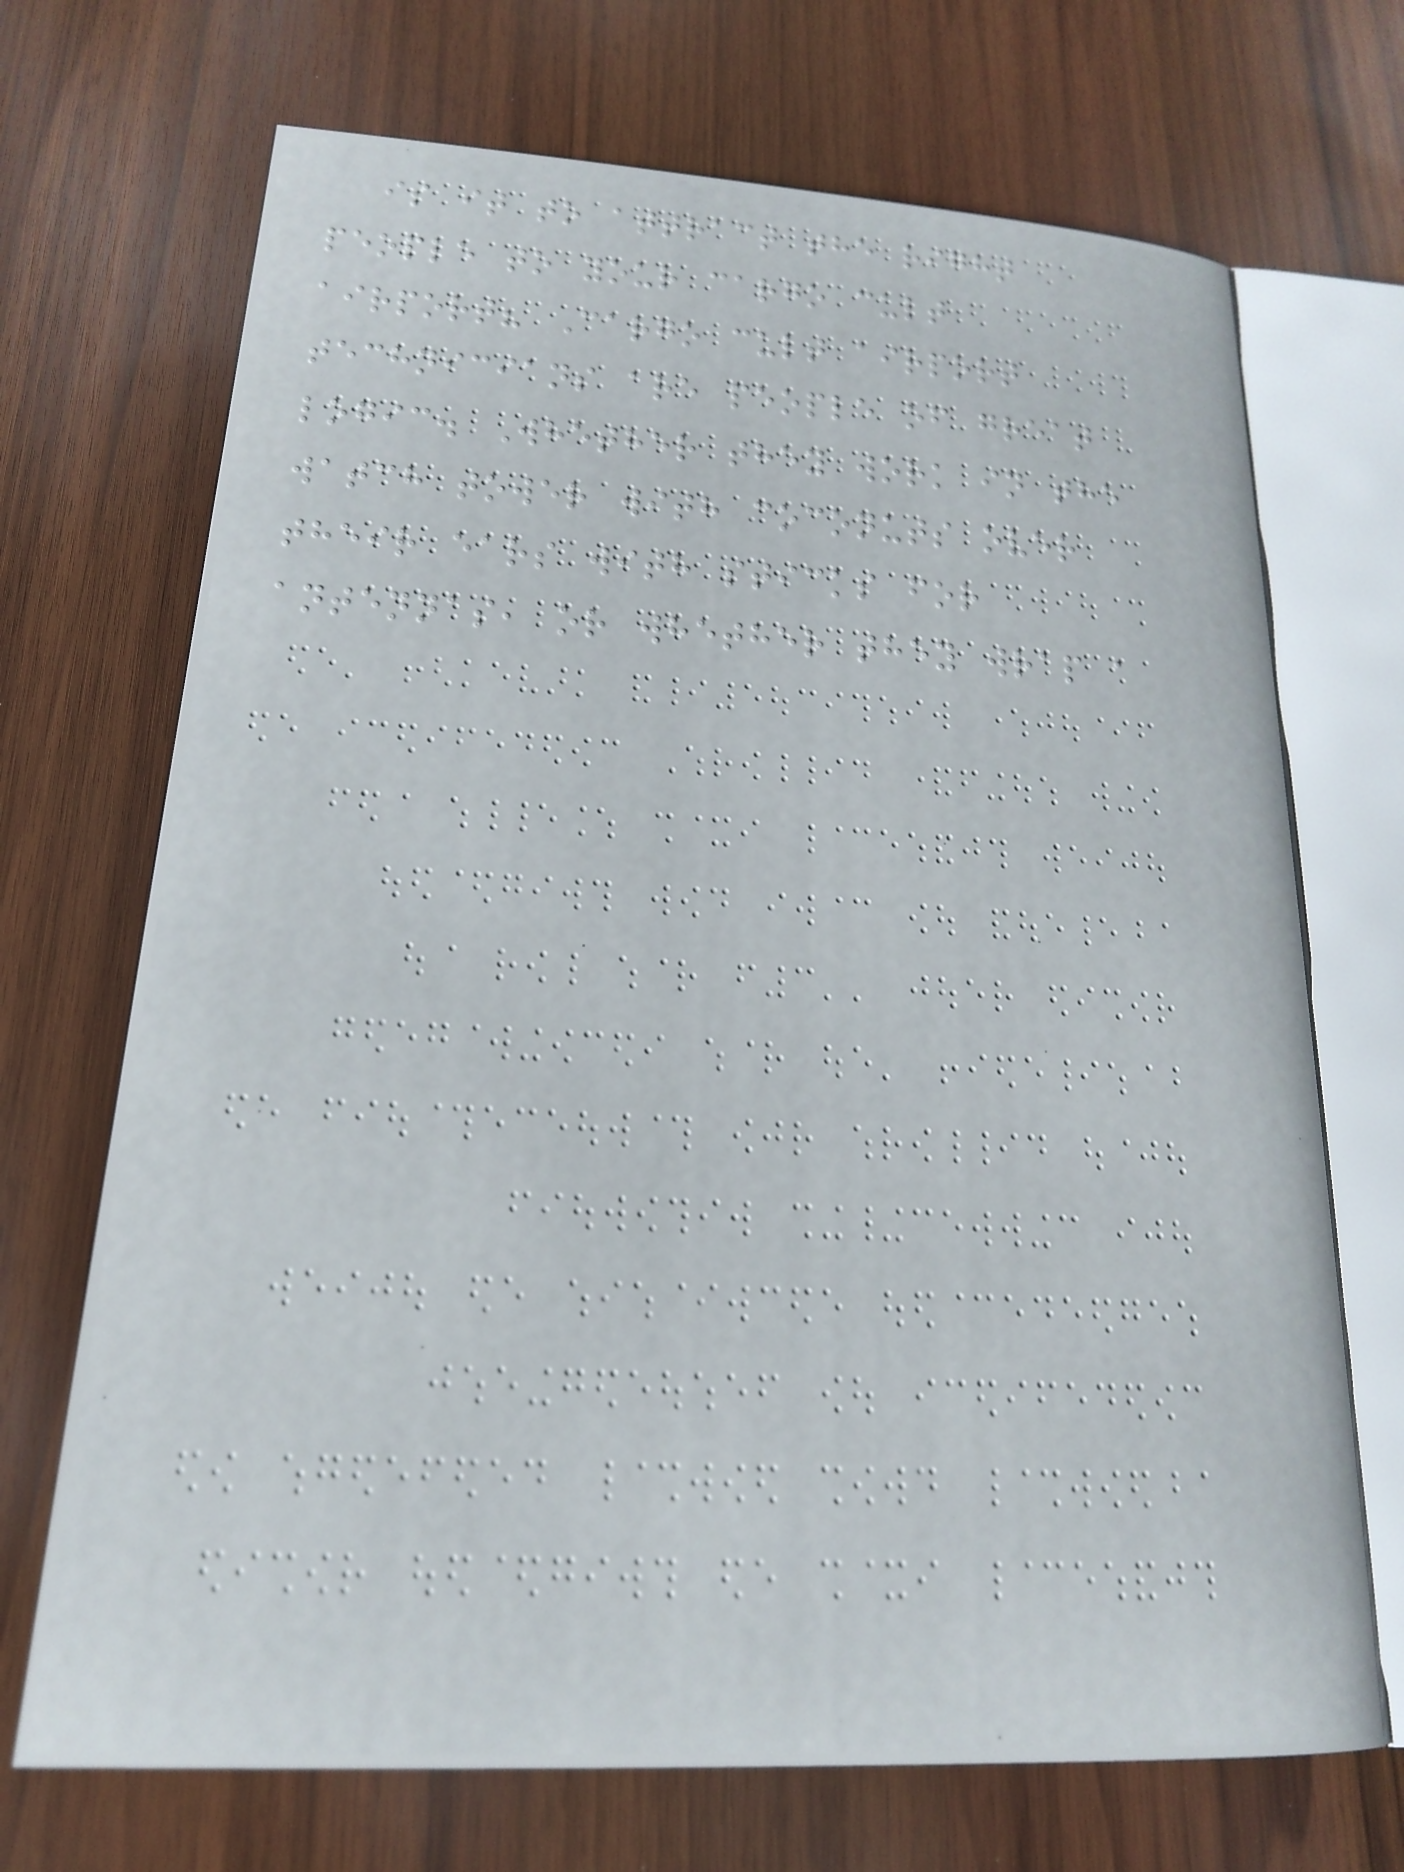is it to attract the right
people to your cargo cult
airport? Cargo cult airport
technicians are people of great
logic. Whether they work in the
watch tower with coconuts over
their ears with sticks for
antennas, or whether they wrap a
